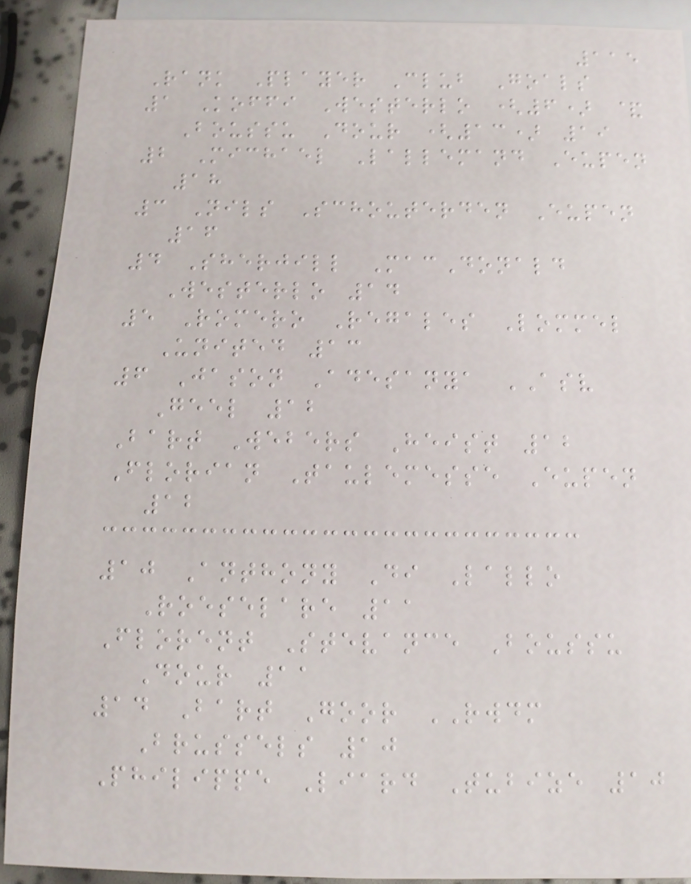115
Rank Player Club Goals
1 Koffi Westerlo (6) &
Boussu Dour (13) 19
2 Michael Lallemand Eupen
18
3 Nils Schouterden Eupen
16
4 Sherjill MacDonald
Westerlo 14
5 Romero Regales Lommel
United 13
6 Jason Adesanya ASV
Geel 12
Bart Webers Heist 12
Florian Taulemesse Eupen
12
10 Anthony Di Lallo
Roeselare 11
Florent Stevance Boussu
Dour 11
14 Bart Goor RWDM
Brussels 10
Philippe Liard Tubize 10
